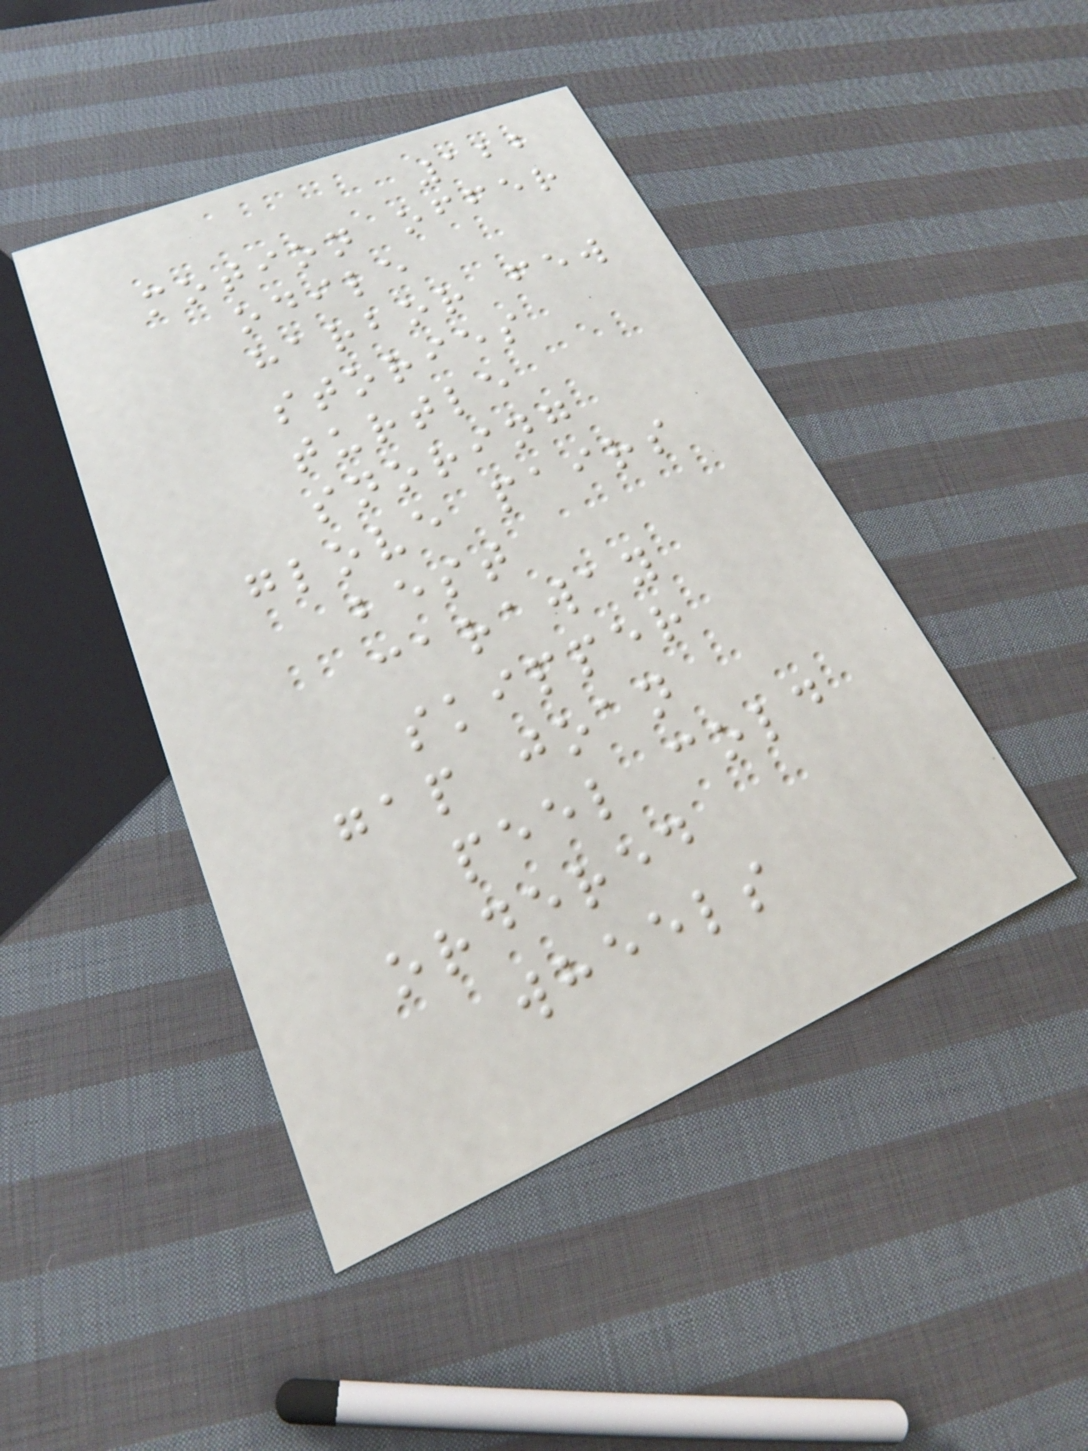122
motion offer
odile
harbor few
stories
turtle
snoring
glove pairs
best
caraway
skipper
gap joan
peel cold
ordered
wheels
